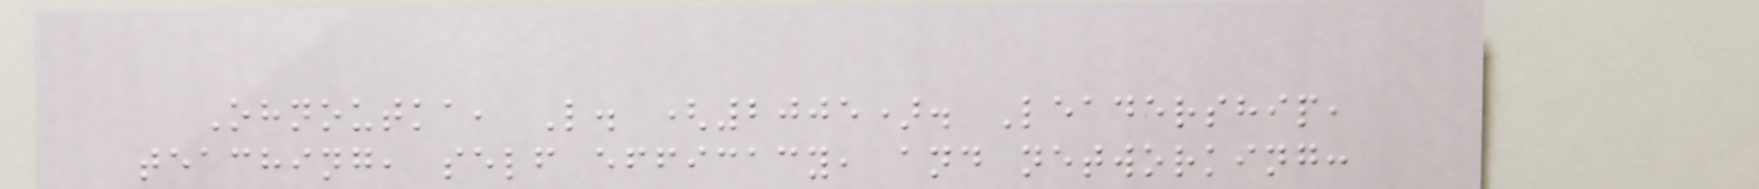Ohnoutka, L. (2005). Leadership,
teaching, self efficacy, and networking:
